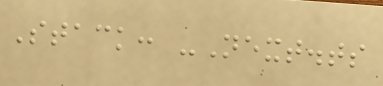Stack: -Next.ts
